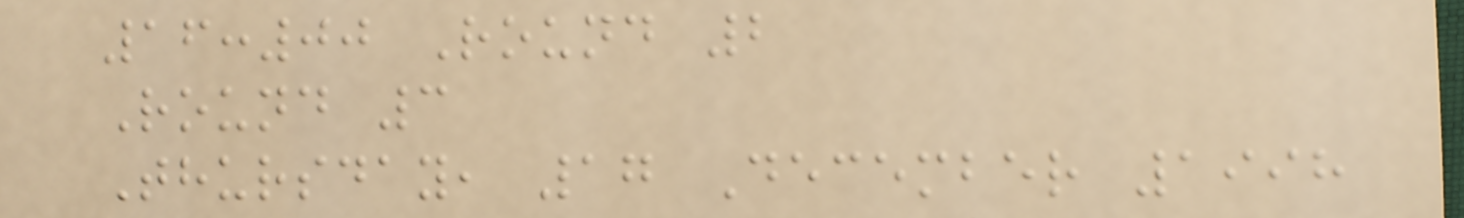16:00 Round 2
Round 3
Thursday, 17 December 1998
